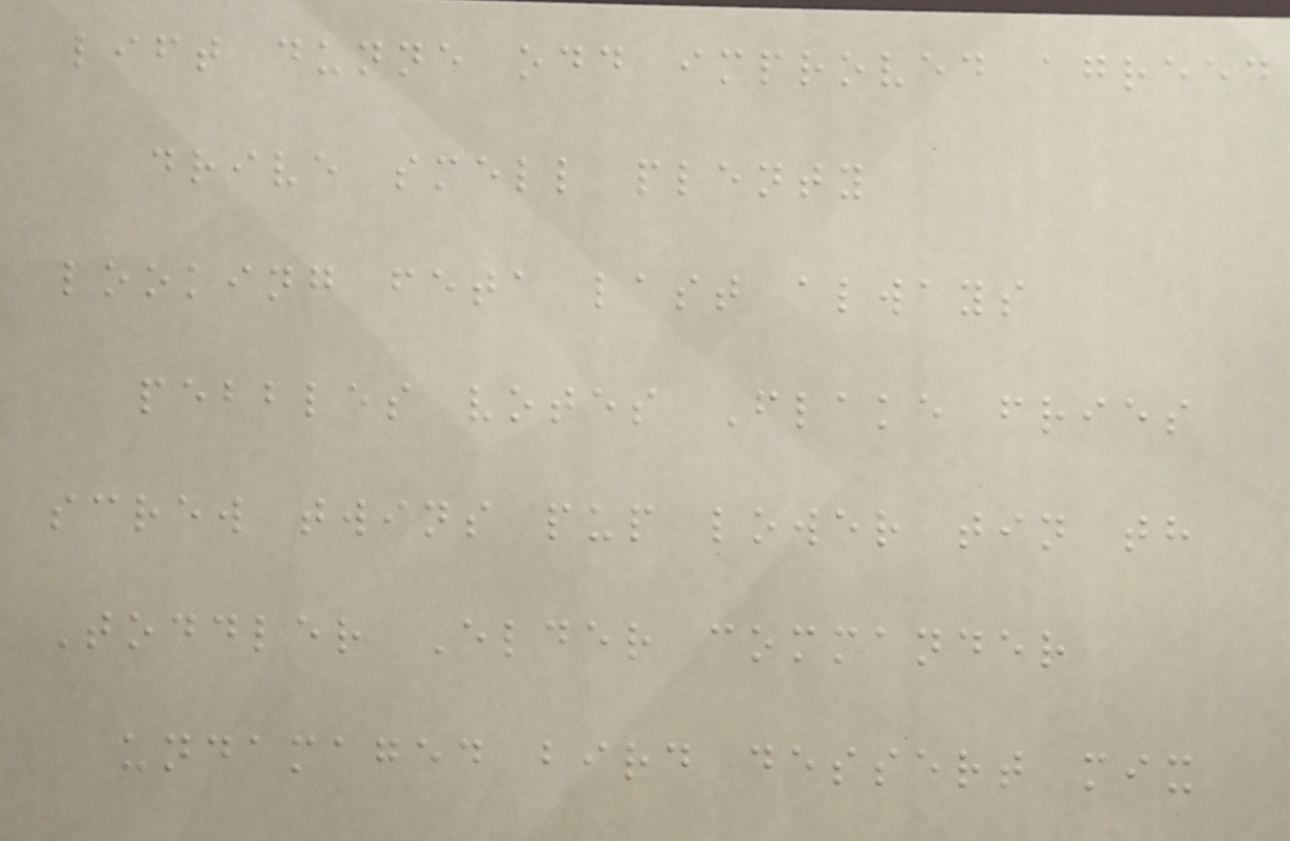lift dunne odd improved agreed
drive smell plenty
looking feta last always
pebbles votes Flake fries
screw twins pup lower tin th
Toddler Elder commander
undamaged bird dessert mix
